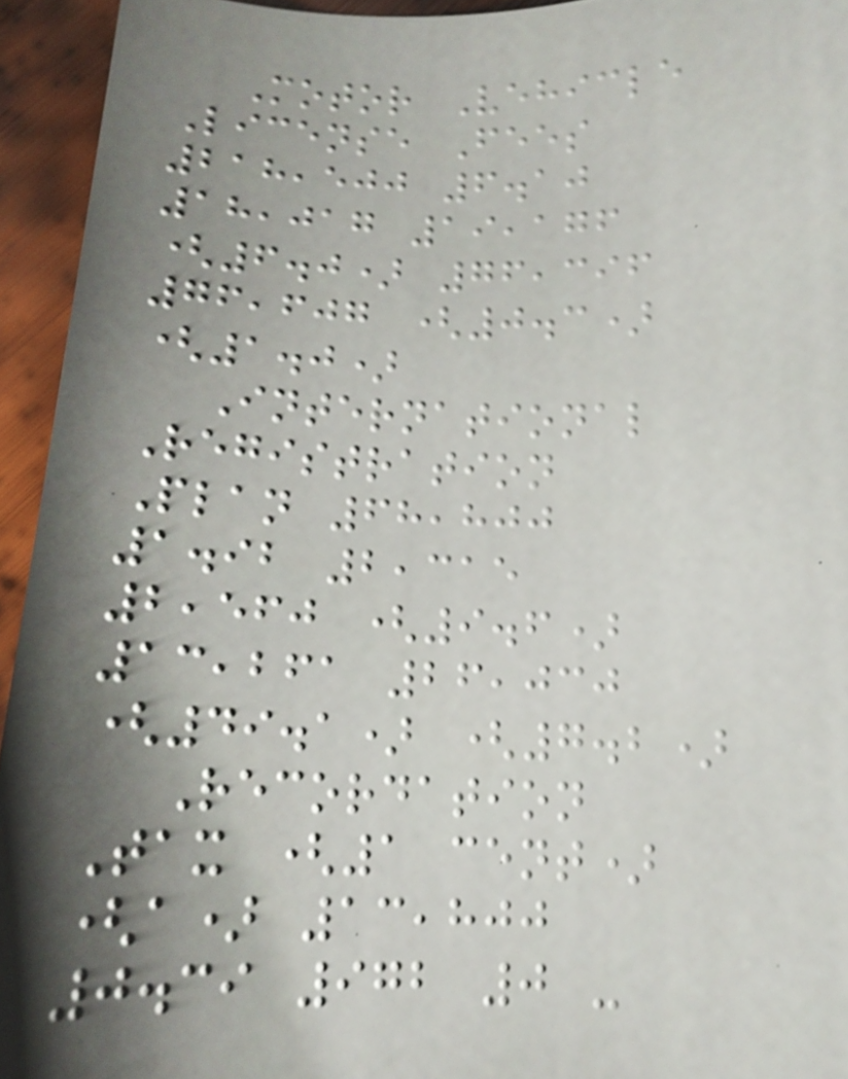Motor Vehicle
License Fees
218,500 6.10
18,017 19,176
(6.0) 76,396
76,607 (0.3)
(1.0)
International
Registration
Plan 68,800
1.92 2,315
2,560 (9.6)
13,261 26,030
(49.1) (7.2)
Recordation
Tax (1 cent)
(a) 13,800
0.39 972 0 -
